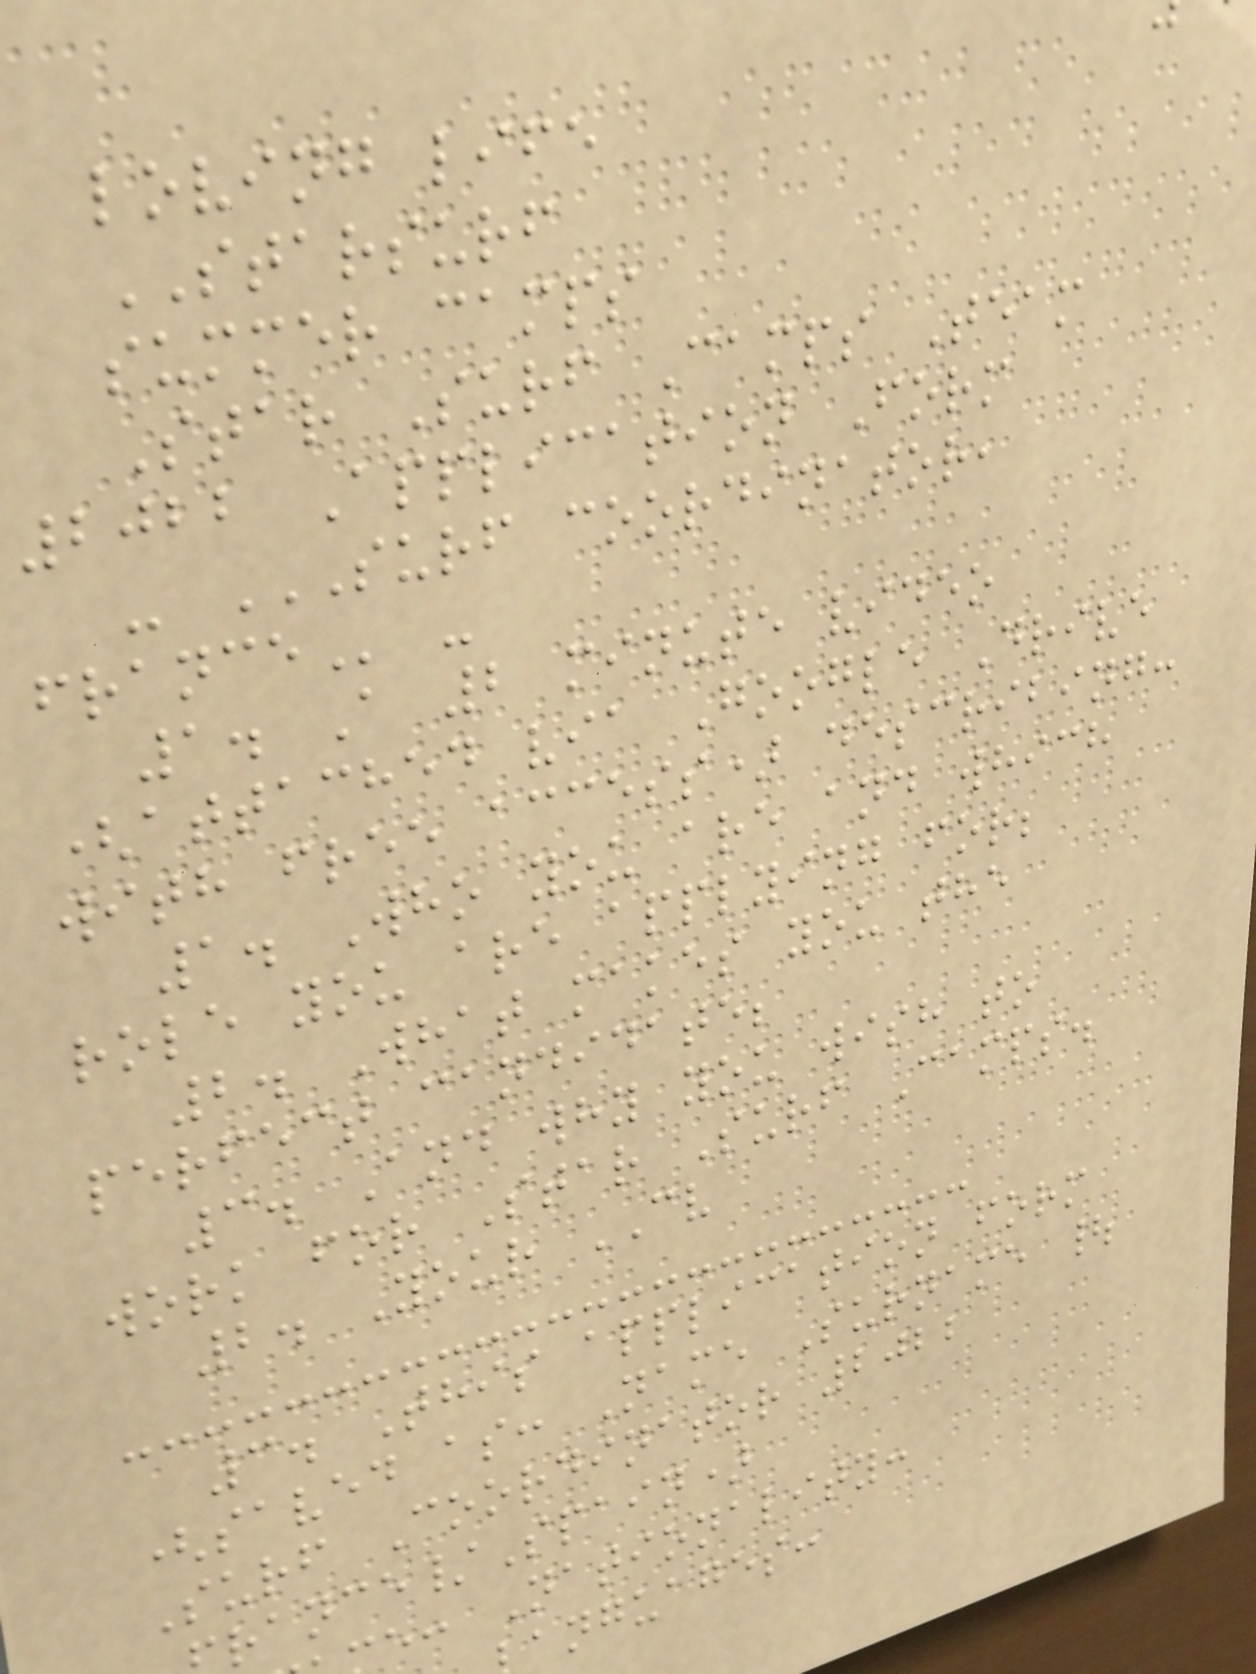loving life
STARSURF
summer camps
Star Surf Camps Team
2022 Application Form
- SURF COORDINATOR,
1. A 2 minute video
(attached via Google Drive
with free access) describing:
1. Who you are and which
role you are applying for;
2. What makes you the
perfect candidate;
3. And why you wish to
work for Star Surf Camps.
2. Your CV
3. This application form
(saved as: Name Surname |
Surf Coordinator 2022
rance/Spain)
e: Nationality:
anguages:
